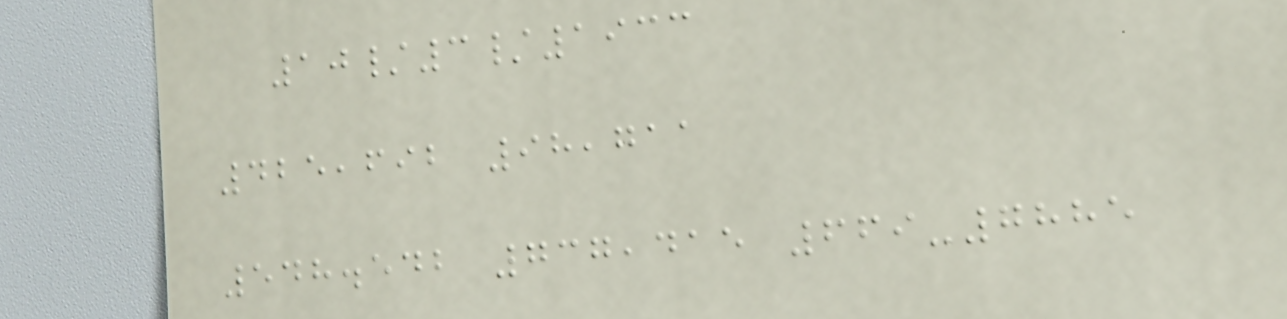10/3/1933
425,692 98,711
548.542 737,415 669-7885
